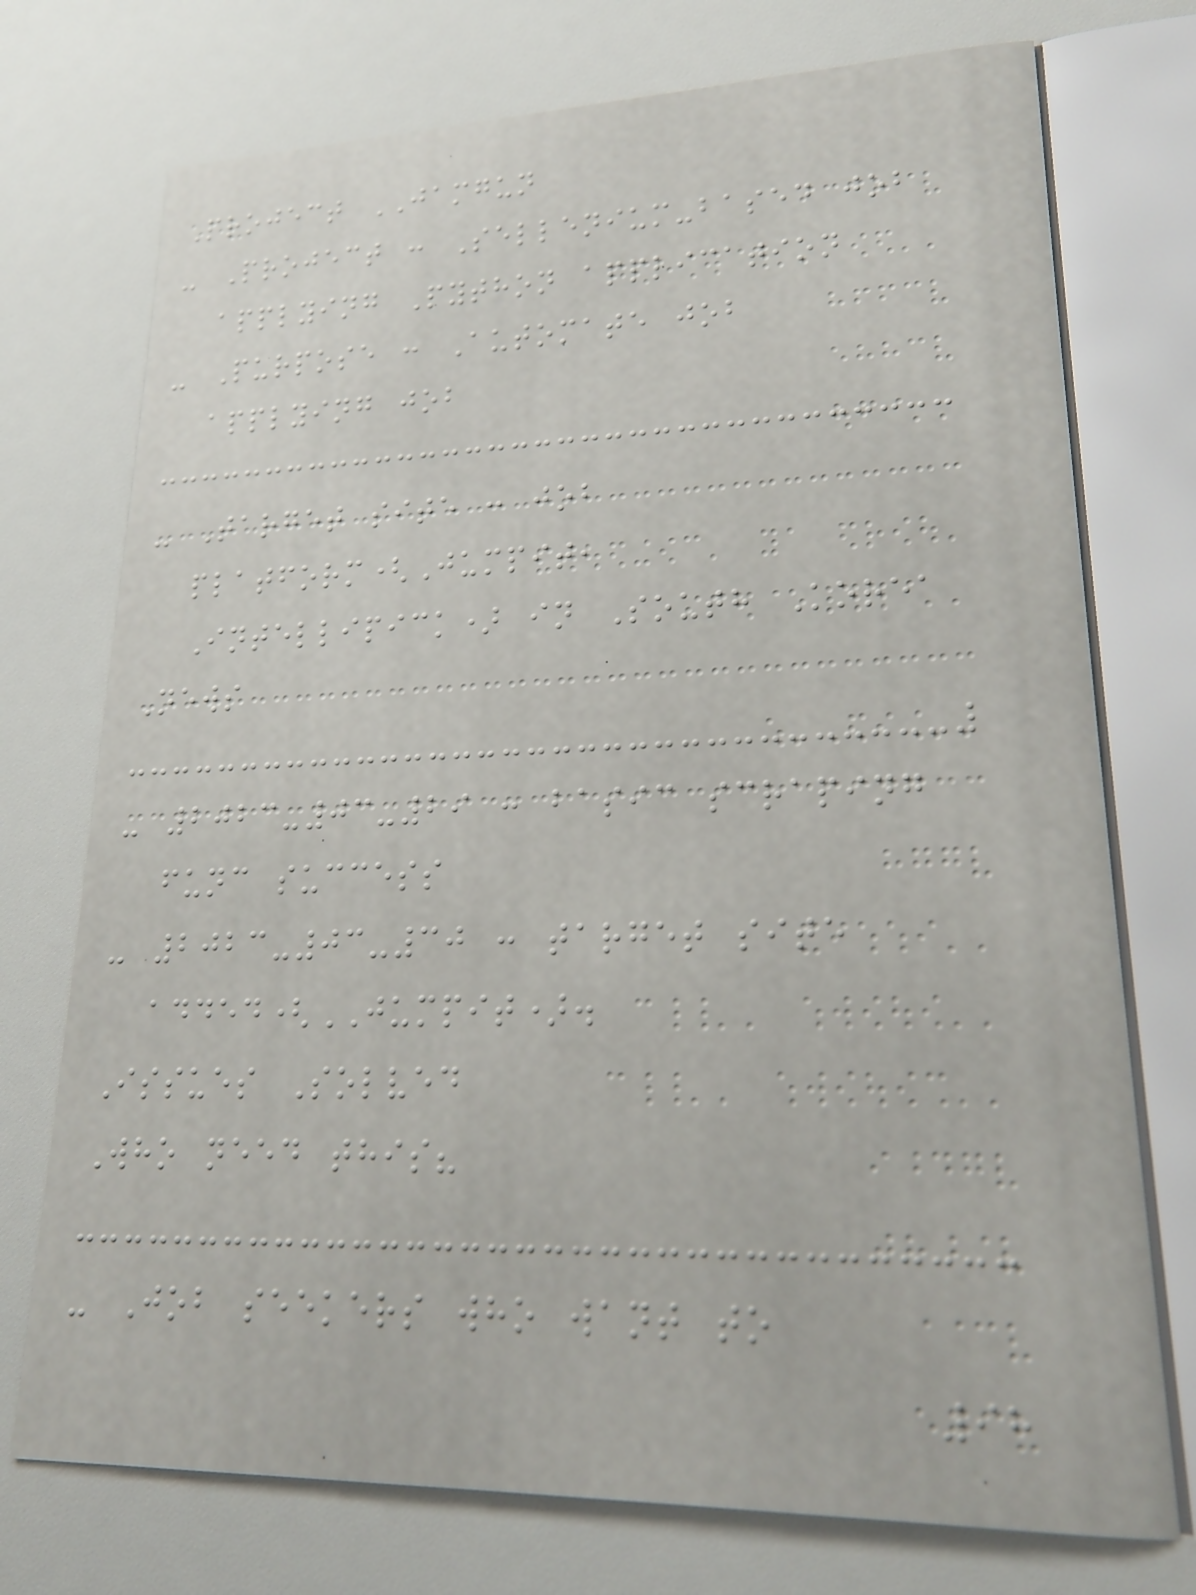Project JAMGUN
- Project : Sellenium-based job
applying Python application
- Purpose : Automate job
applying job
- Target site : job
platform(Jumpit,
Intellipick) in South Korea
News
- 2023-03-29 : basic scraping
func success
- 2023-03-30 : target site
added(JUMPIT).
Issues Solved
Who need this?
- Job seekers who want to
98
